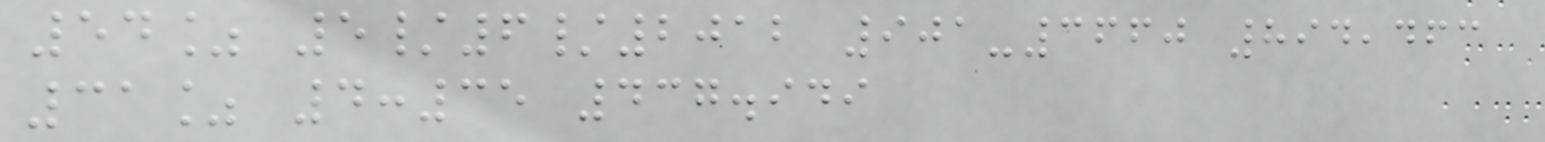54% 5/6/2012 901-3660 894,463
31% 4:35 437.949
